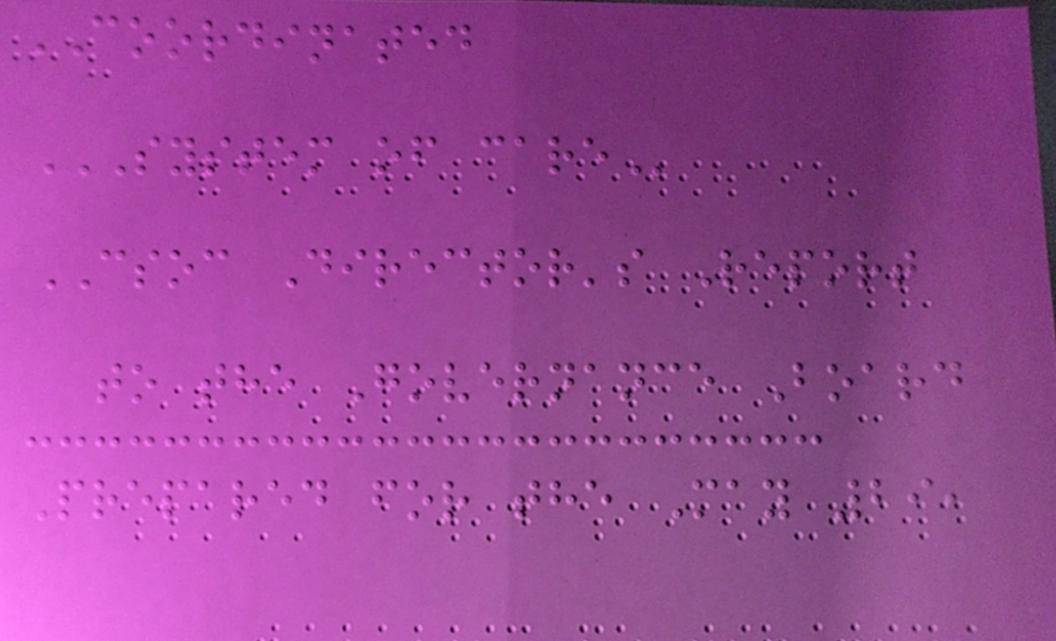COORDINATED
SYSTEM OF CARE
CSOC Director's Report
to the Governance Board
Prepared for the May 29,
